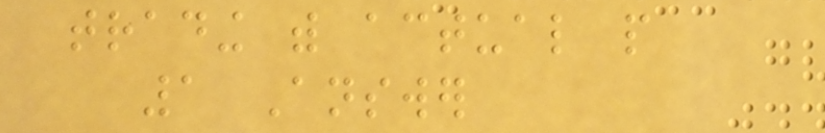trading with actual people
1 Answer
